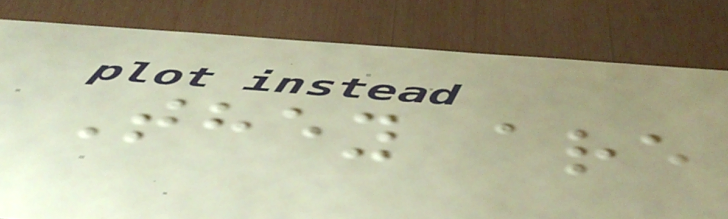They are
